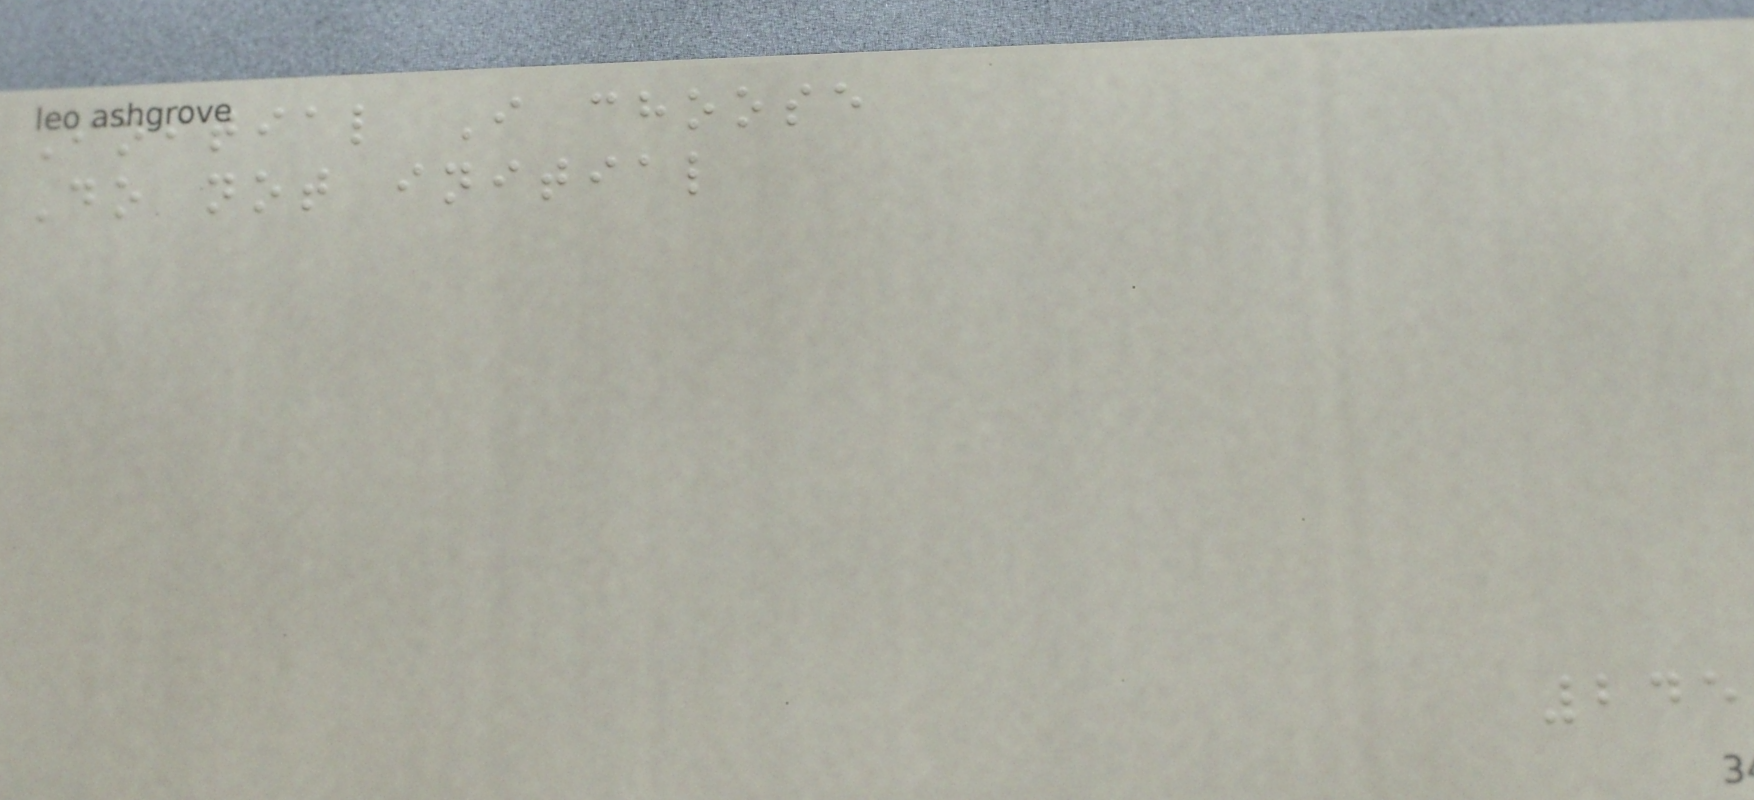Initial I choose
Do not initial
245
